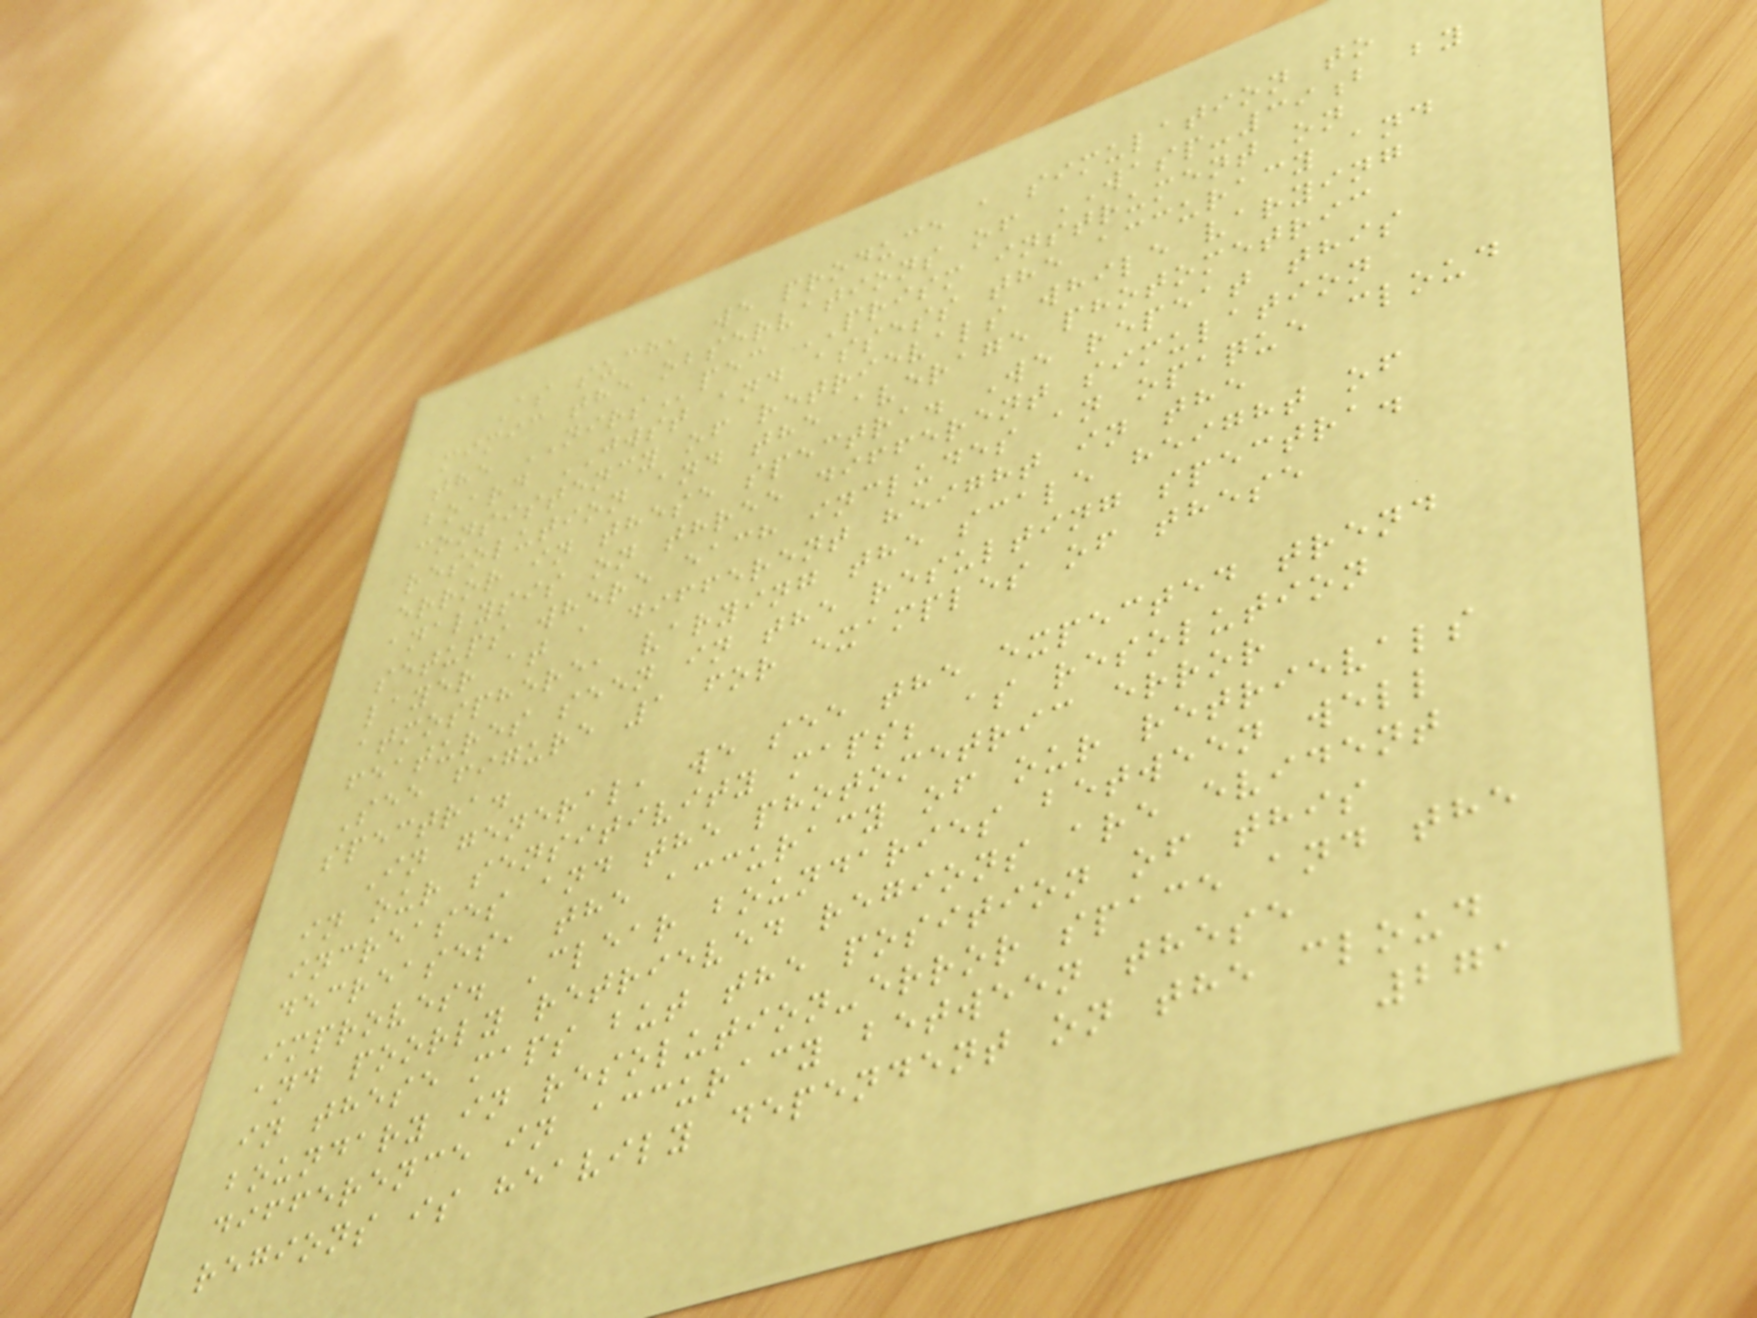As such, we produce a simulation to
mimic the observations of WASP-39b by
the NIRSpec PRISM instrument on
board JWST and assess the accuracy and
consistency of retrievals while varying
resolution and the average photometric
error in these spectra. We repeat this
analysis on three different simulation
setups where each includes an opaque cloud
layer at a different height in the
atmosphere, varying the scale height of
features seen in the resulting spectra.
See figure 1 for examples of these
spectra.
In general, we see the expected trend
in our sensitivity maps; as resolution
increases and the photometric error
decreases, the accuracy of our retrievals
improves. Clear boundaries between well
and poorly retrieved regions are evident
in these maps but the position of this
boundary in resolution-error space and the
difference in accuracy between these
regions is heavily dependent on the cloud
271
